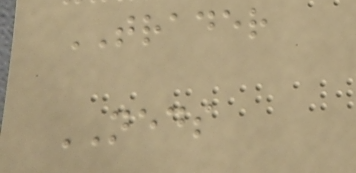TRADER
NEDS
